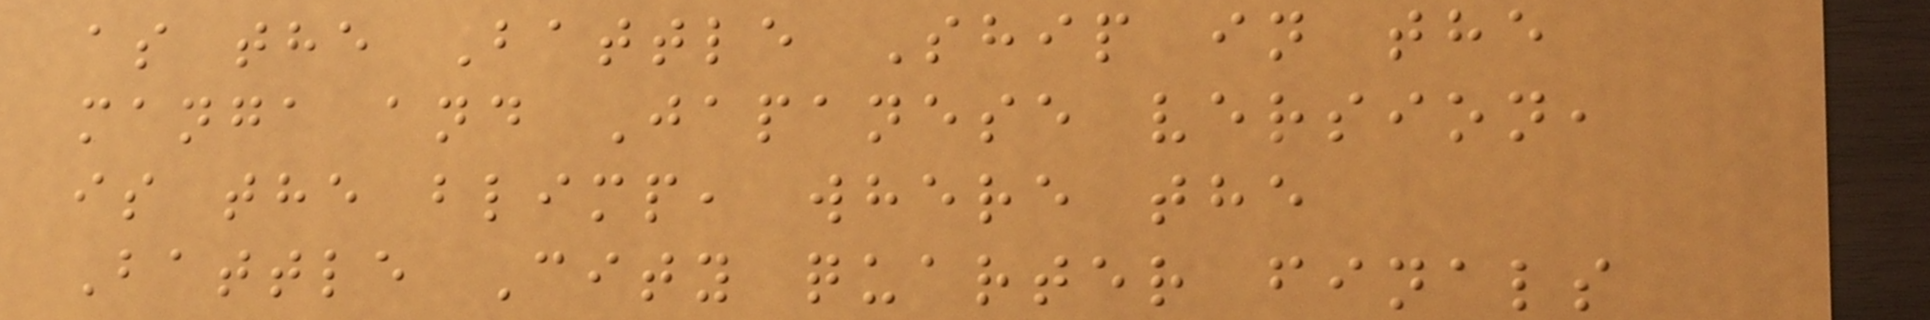as the Battle Ship in the
manga and Japanese version,
is the blimp, where the
Battle City quarter finals
